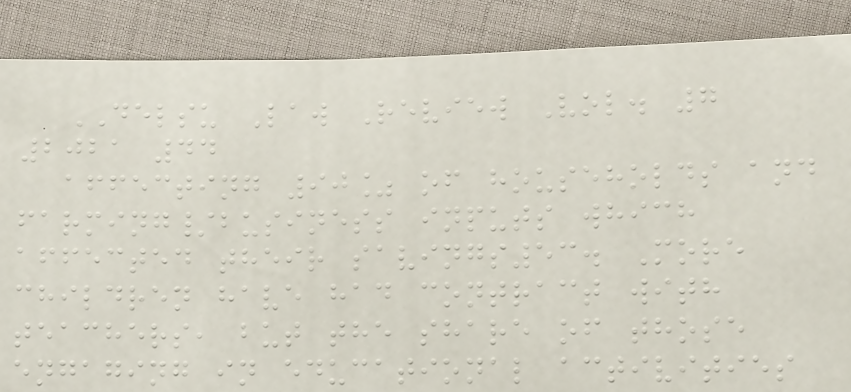DELSU Law Review Vol. 7
2021 44
affecting 90% of households and
farming/business inputs which
affected their savings53. More
children have had contract with
teachers, but the share of those
engaging in educational activities
